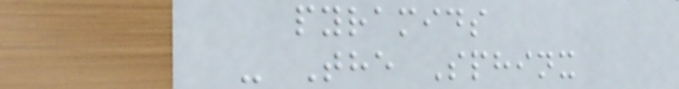pyramids
- The Sphinx
